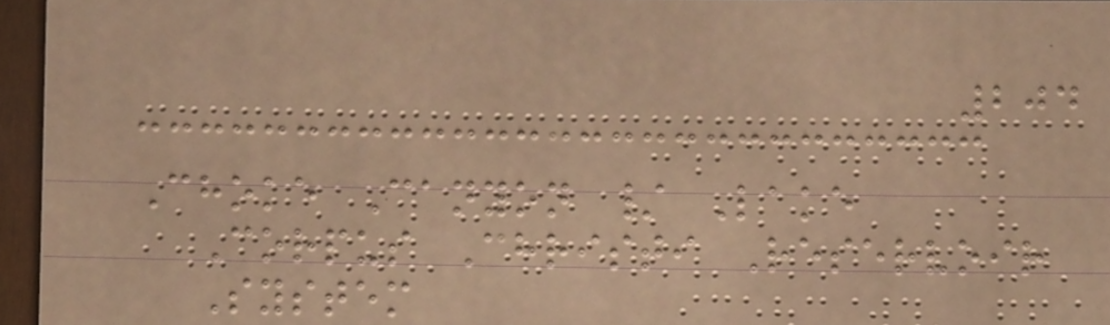204
Choke Canyon / Lake
Corpus Christi Reservoir
System
